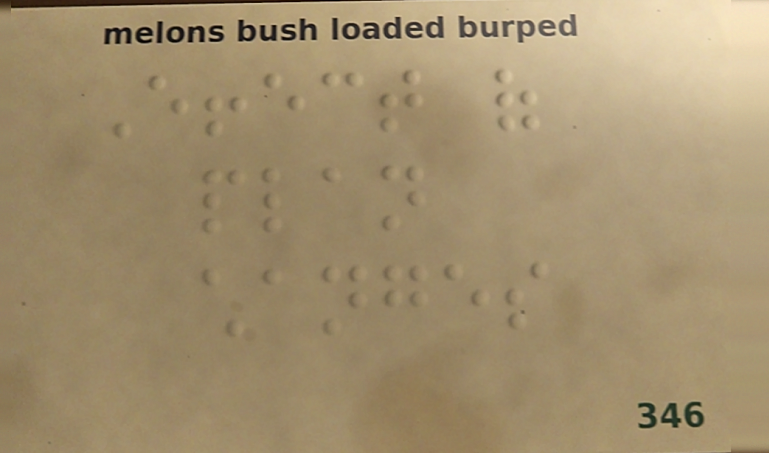Effect of
plan
changes
